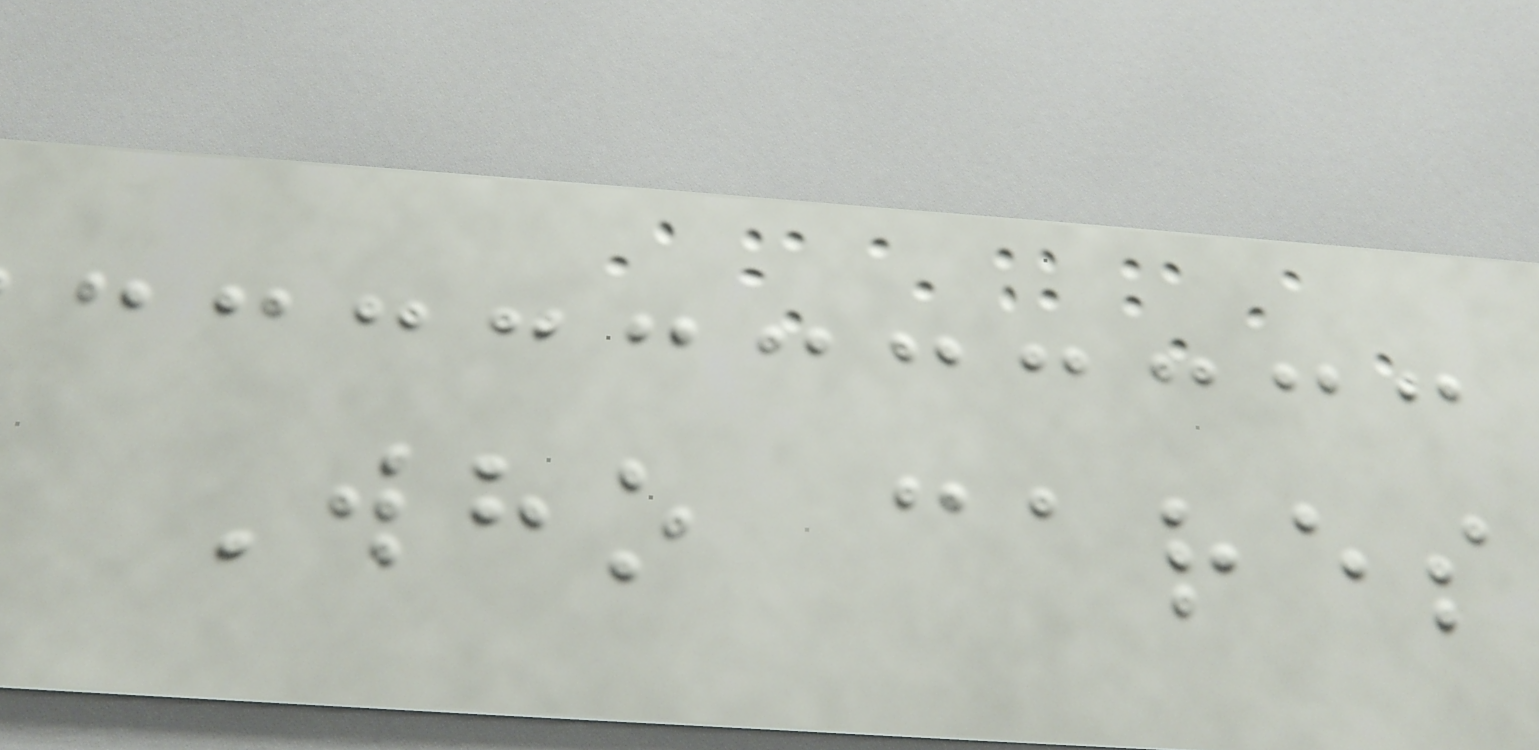Who cares
